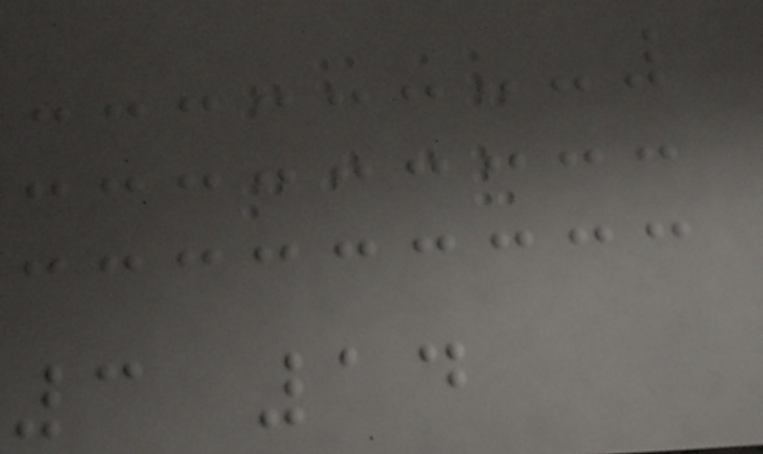3 14
